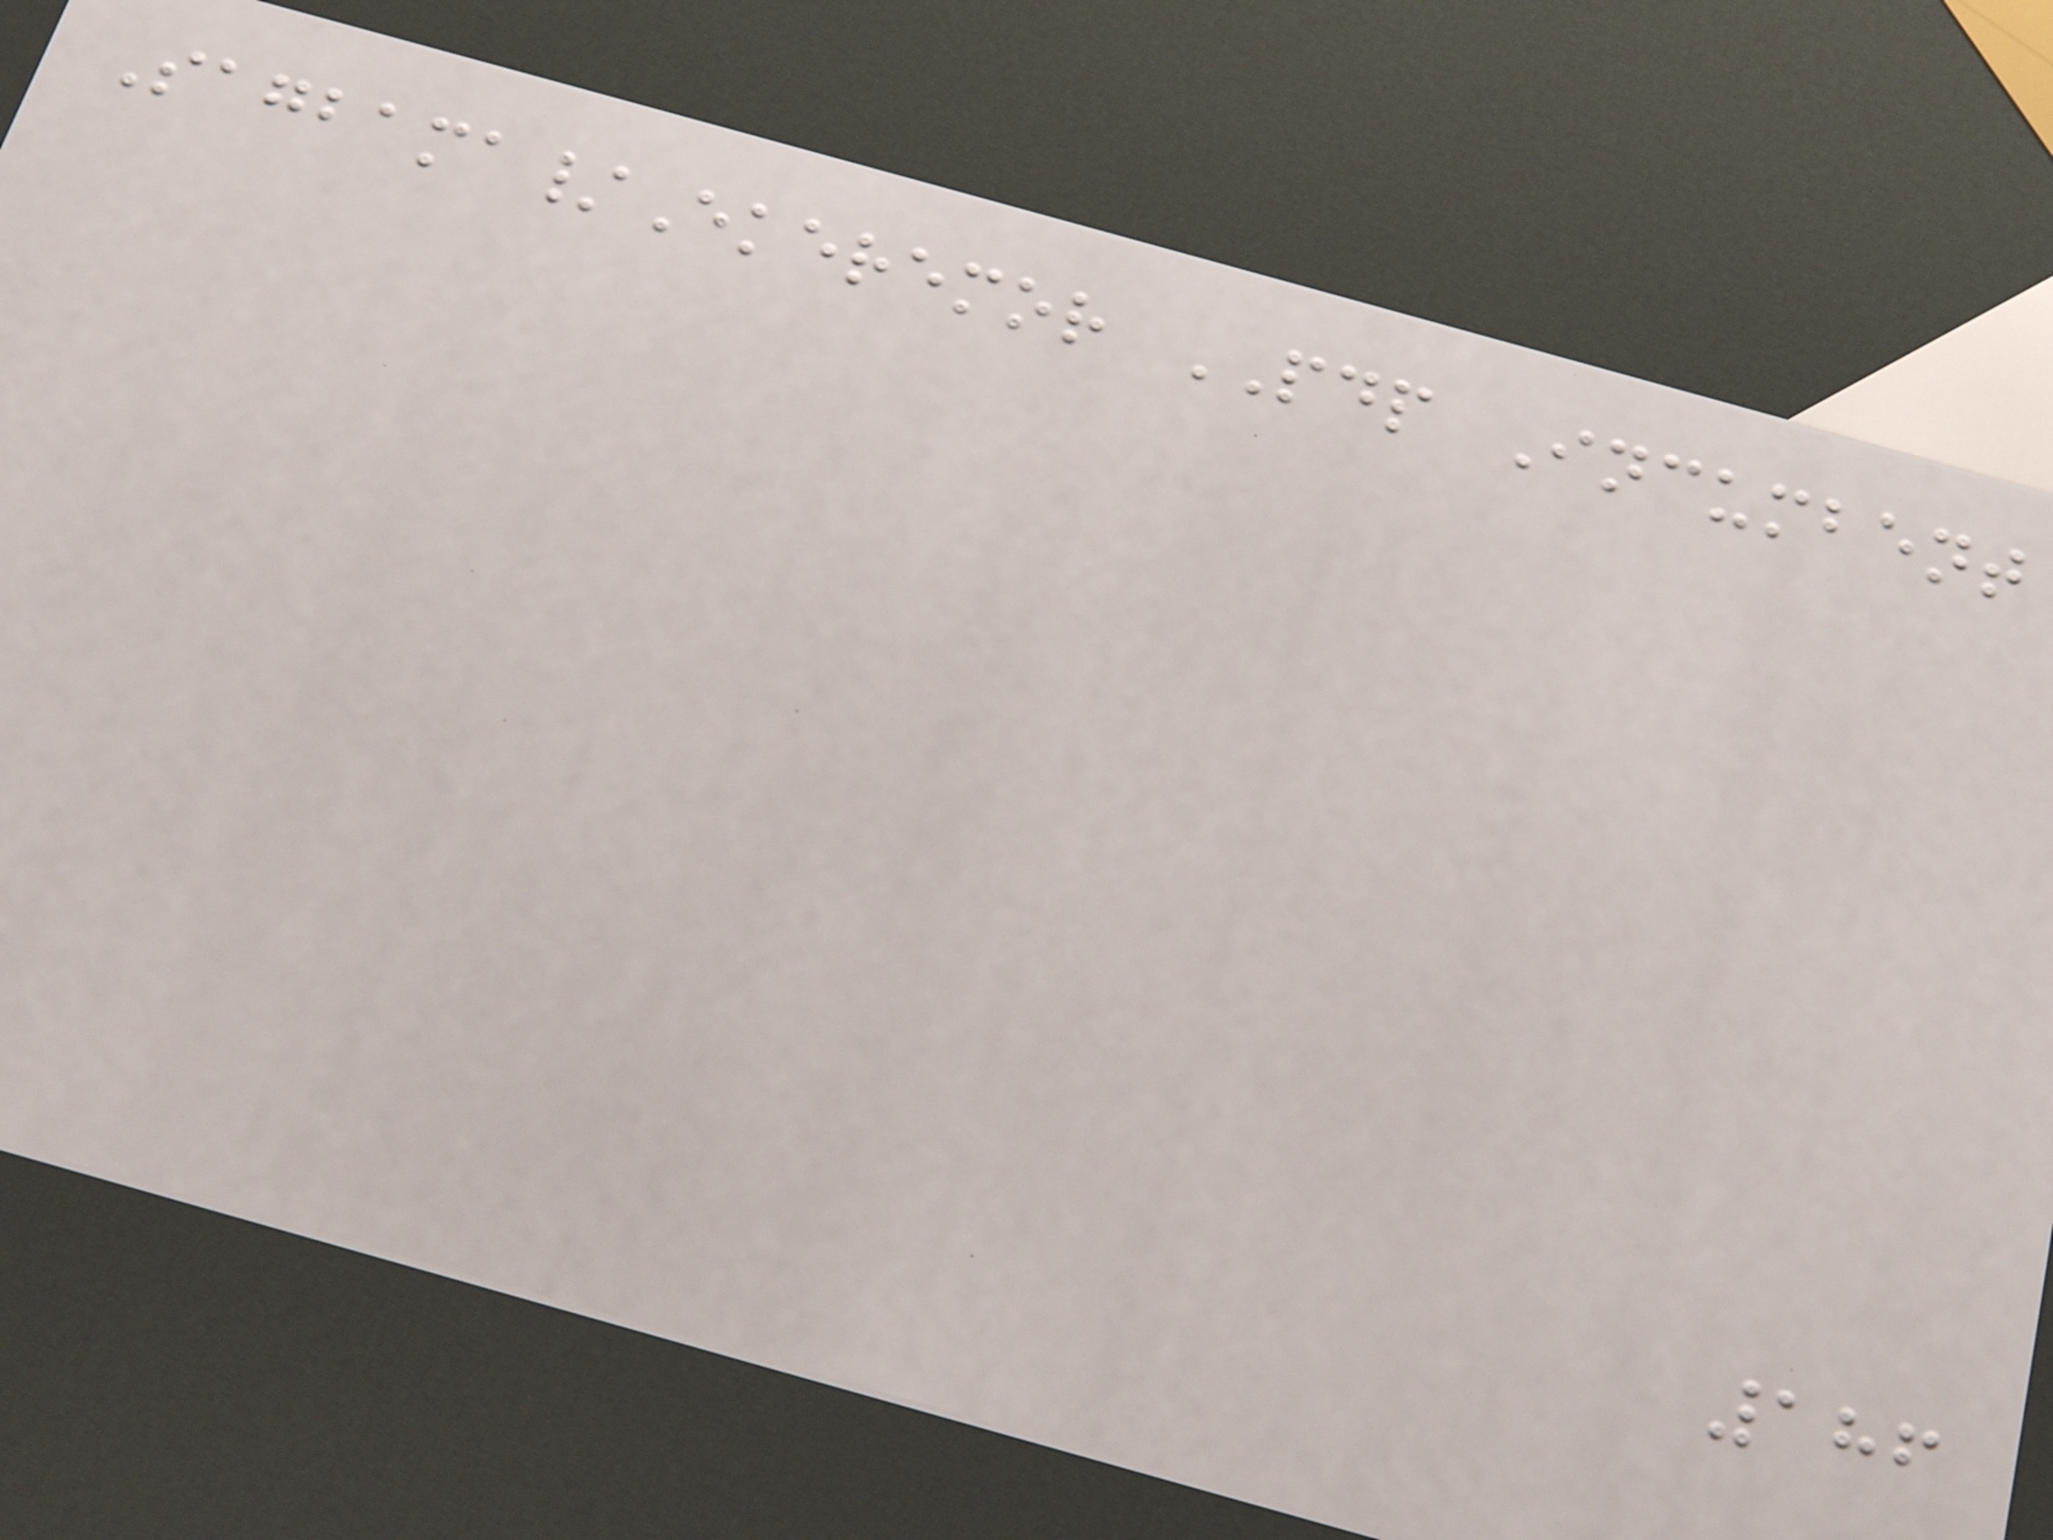Sagbama/Ekeremor PDP Incumbent
186
